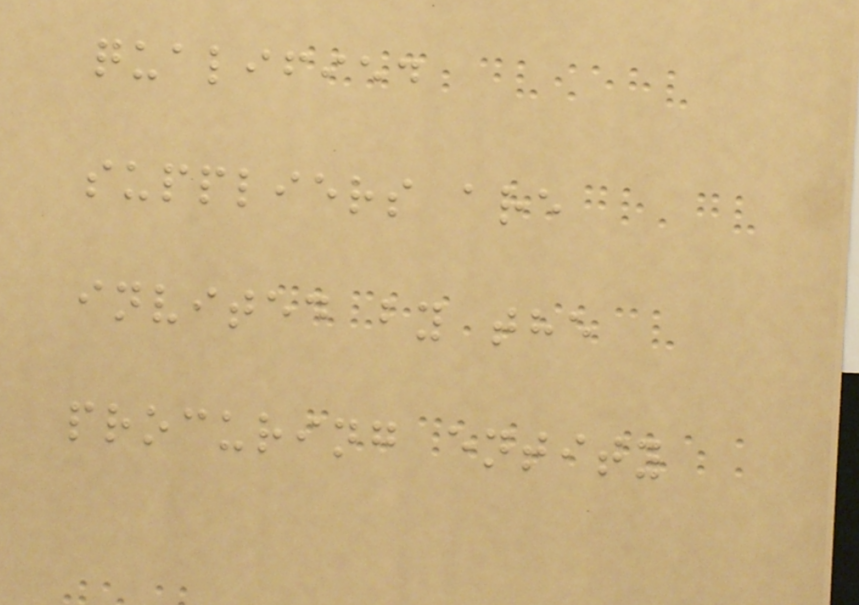qualified
suppliers are
invited by the
procuring entity
